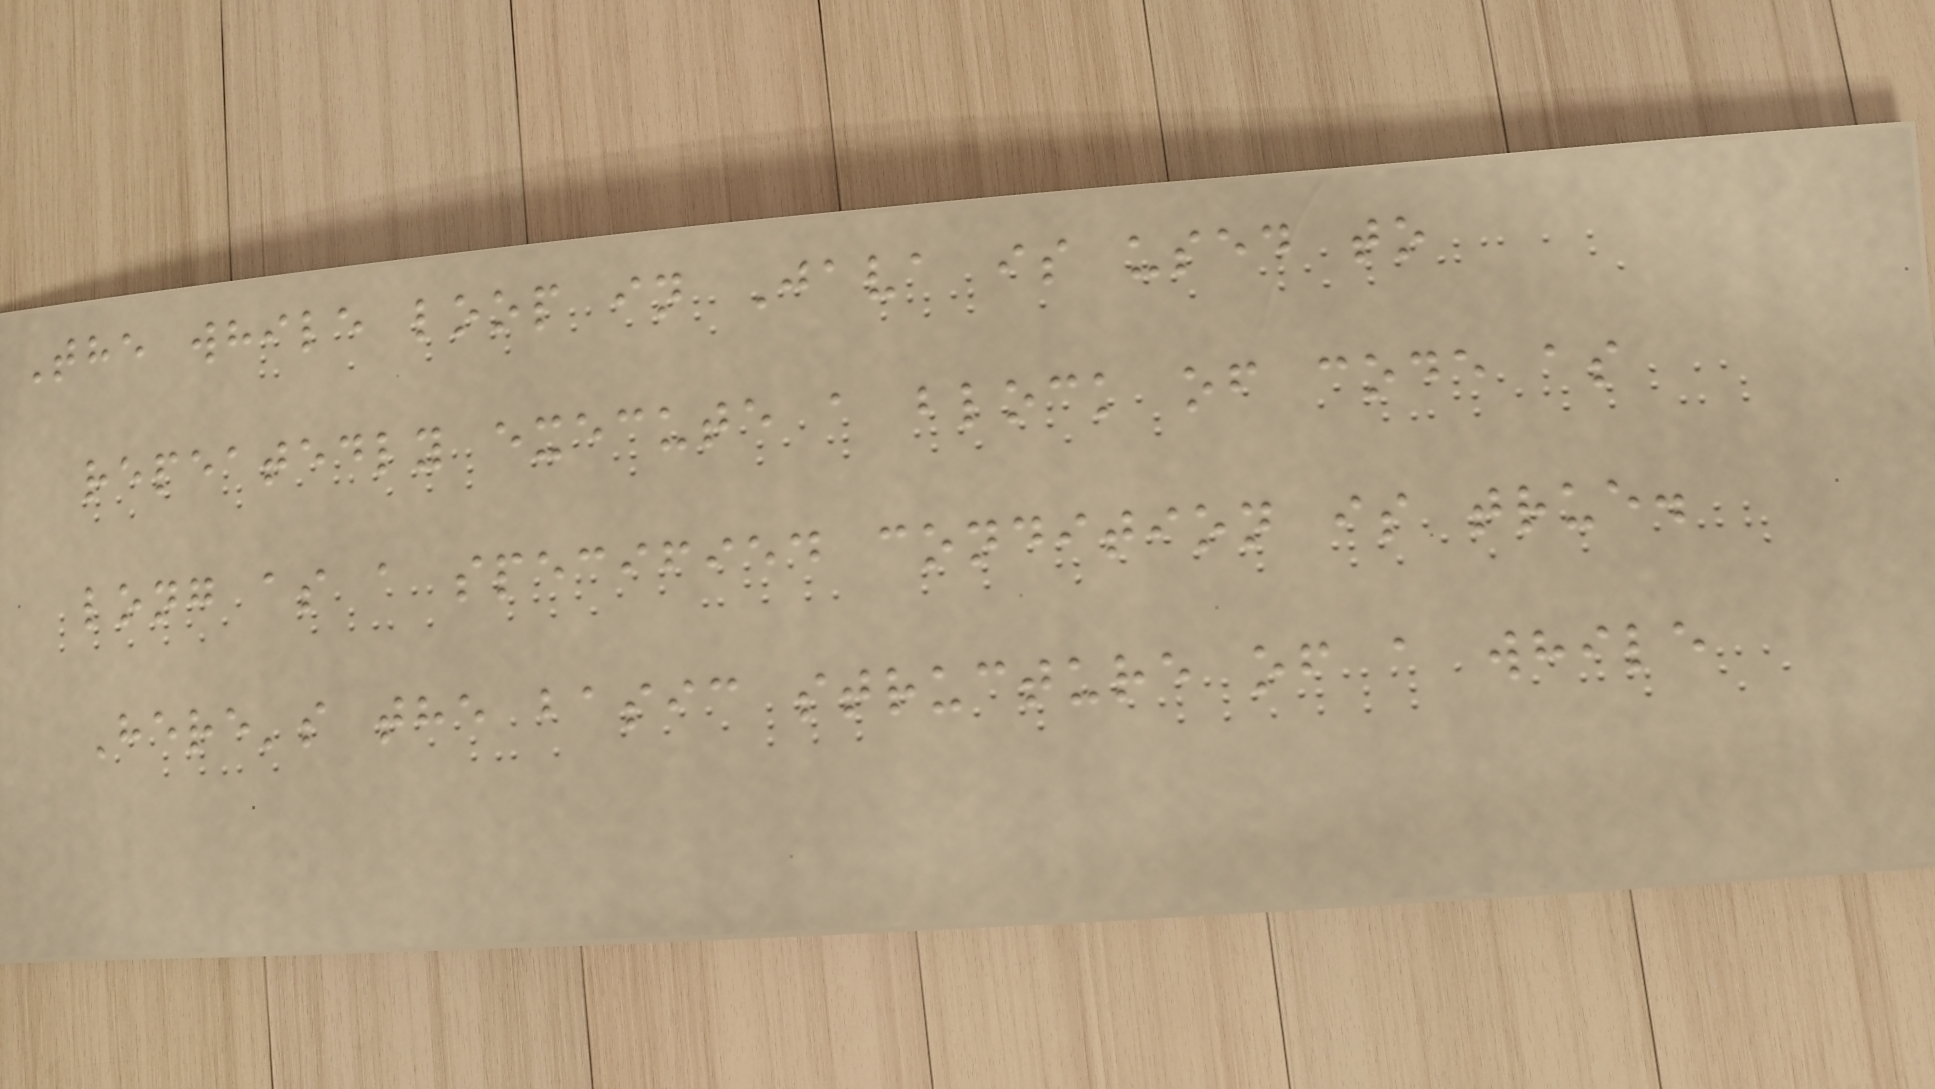The while loop in Java is used to
repeatedly execute a block of code as
long as a specified condition is true.
Here's the basic structure of a while
